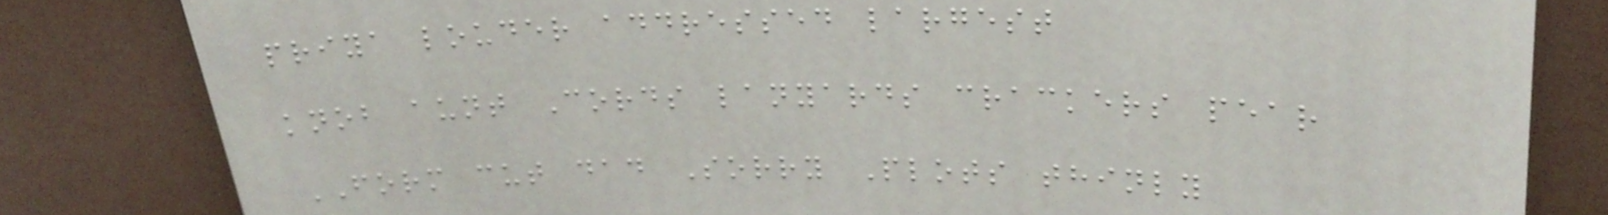priya louder addressed largest
knob aunt Cords lanyards crackers pear
FORM cut dad Sorry Plots thinly
